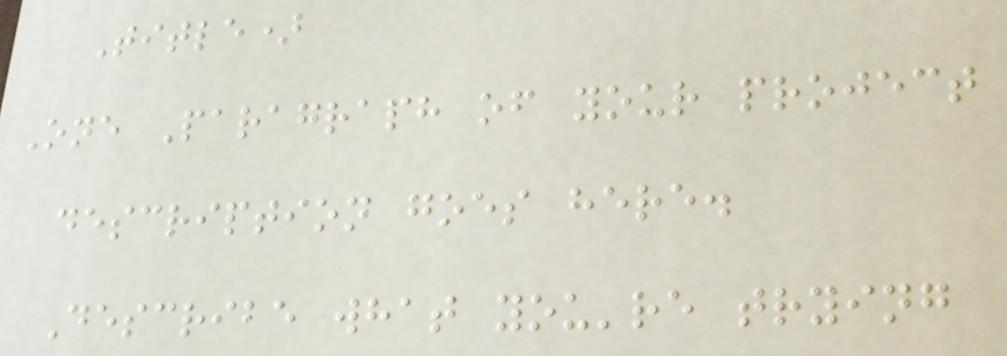Title)
One Paragraph of your project
description goes here.
Describe what you're trying
